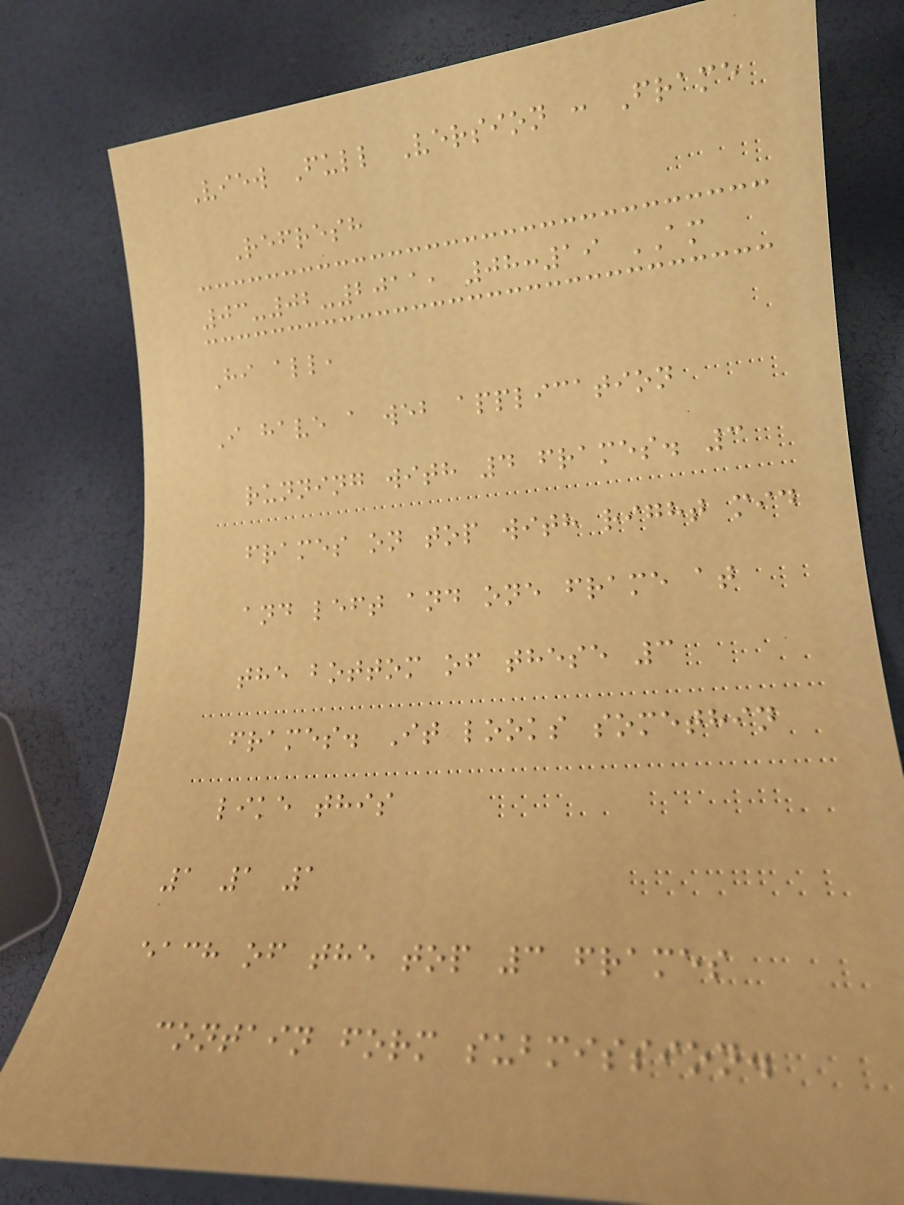View Full Version : Frame
Refresh
03-02-2011, 08:19 AM
Hi all,
I have a web application
running with 4 frames. 3
frames on top with right mid
and left and one frame at
the bottom of these 3
frames. It looks somethin
like this
1 1 1
each of the top 3 frames
contain form submission.
